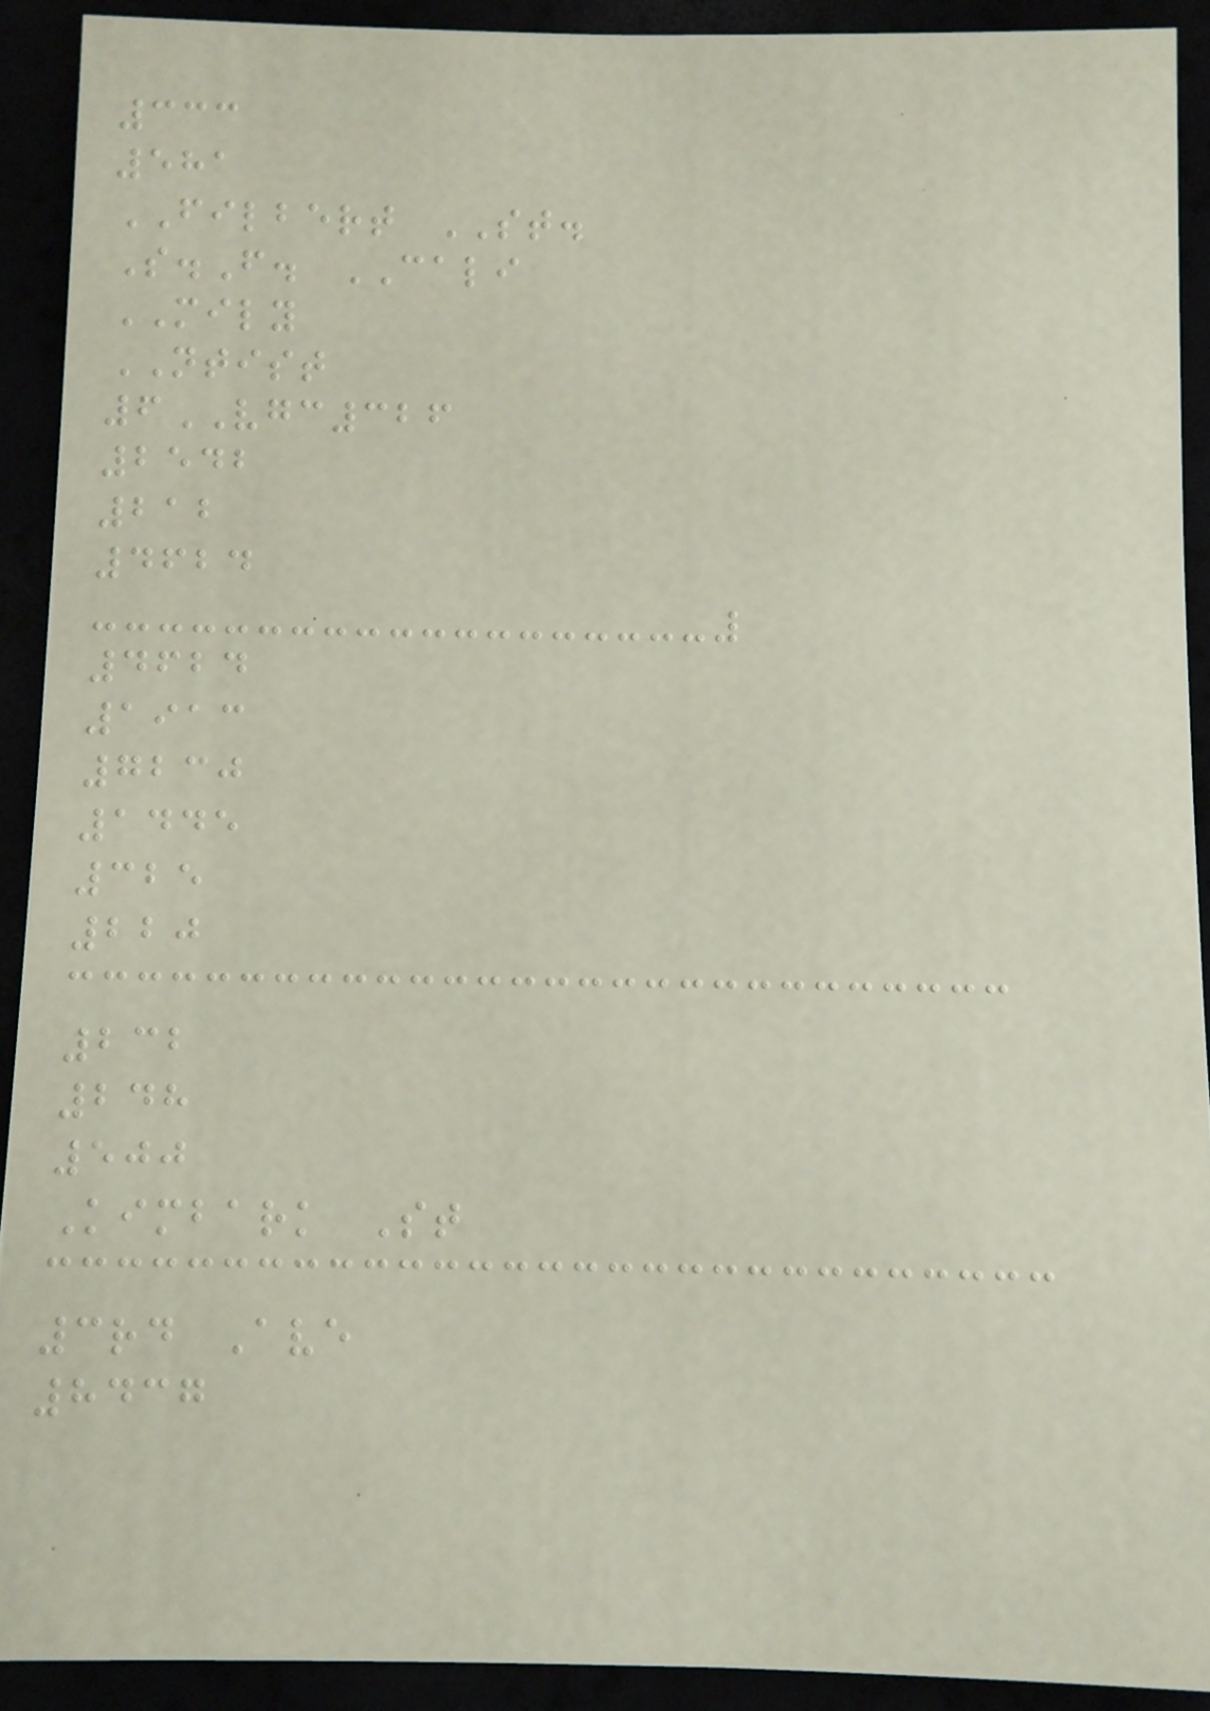333
581
FILBERT ST.
S.F. CALI
MILY
NTIST
6VGC326
2542
212
4624
4624
1913
7230
1445
325
220
232
248
500
Kimbark St
3rd Ave
8437
